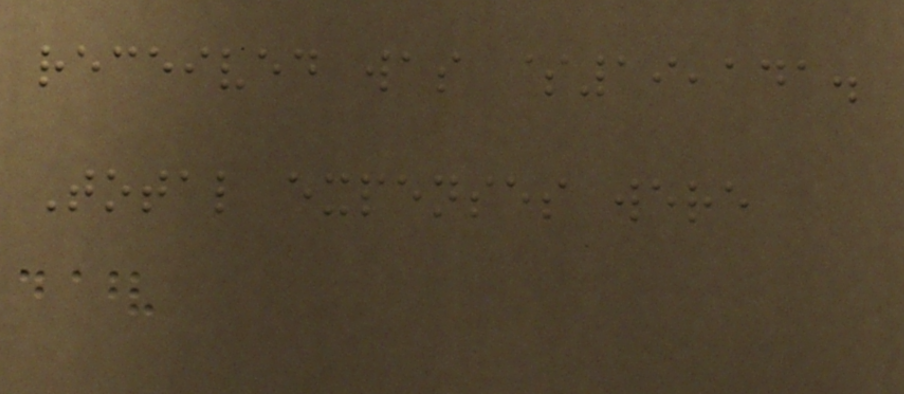received was $19,141.
Total expenses were
